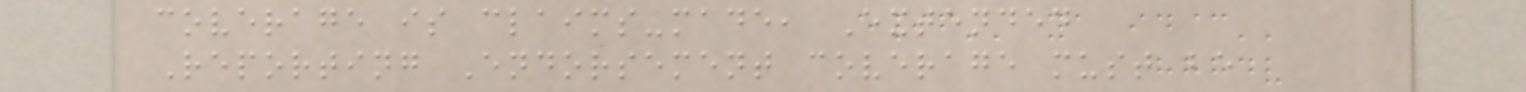coverage is claims-made, Extended
Reporting Endorsement coverage must be
